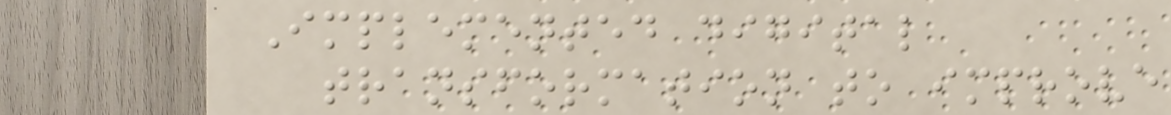Implemented digital
transformation to improve
